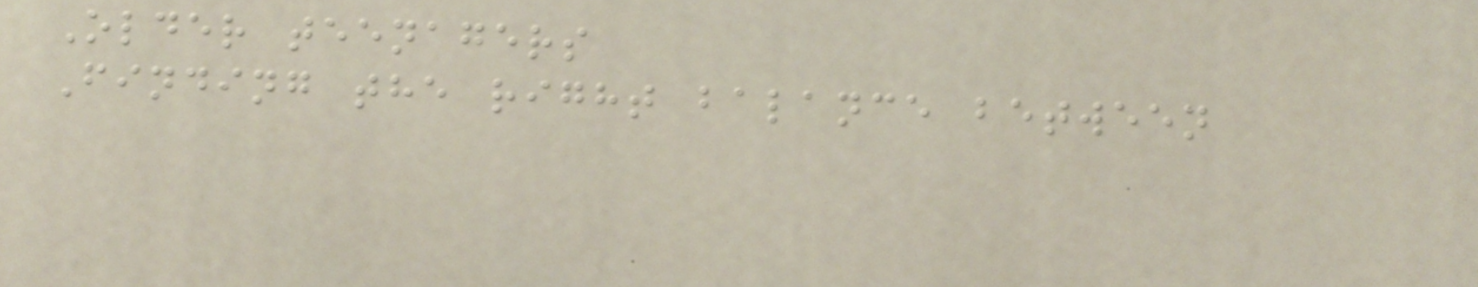Older teenagers
Finding the right balance between
